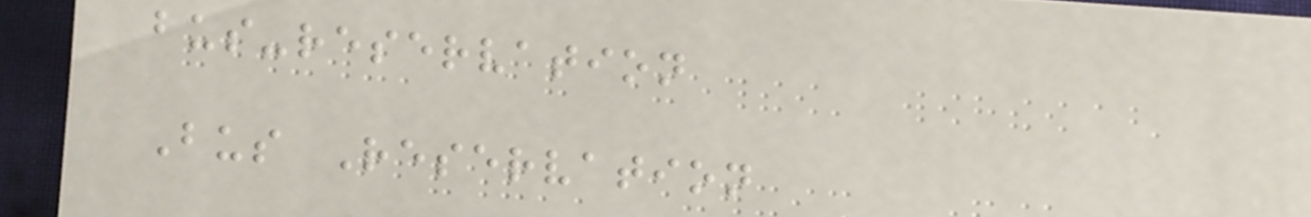bus-reservation
Bus Reservation
